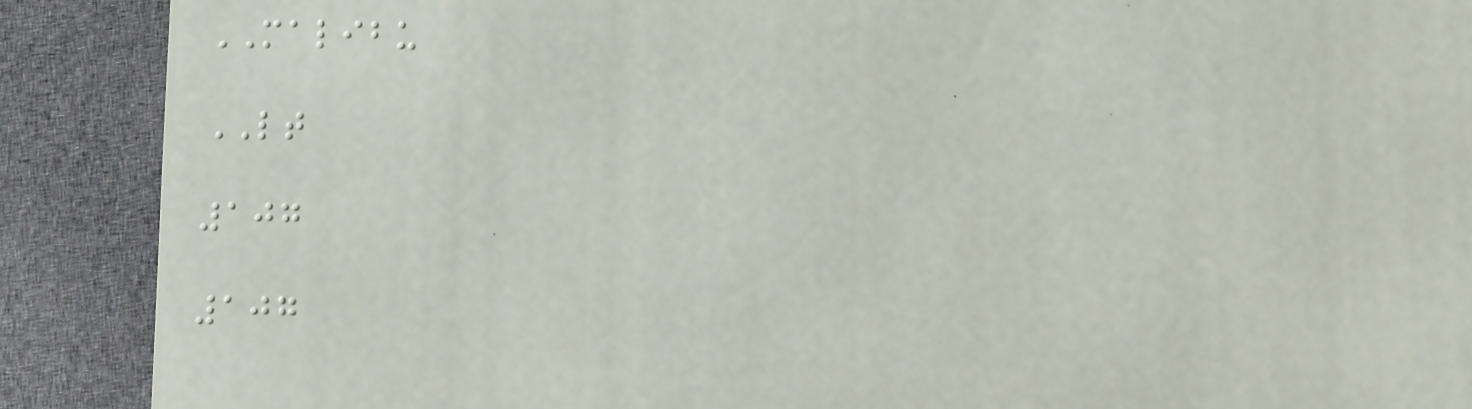MALIBU
LT
107
107
